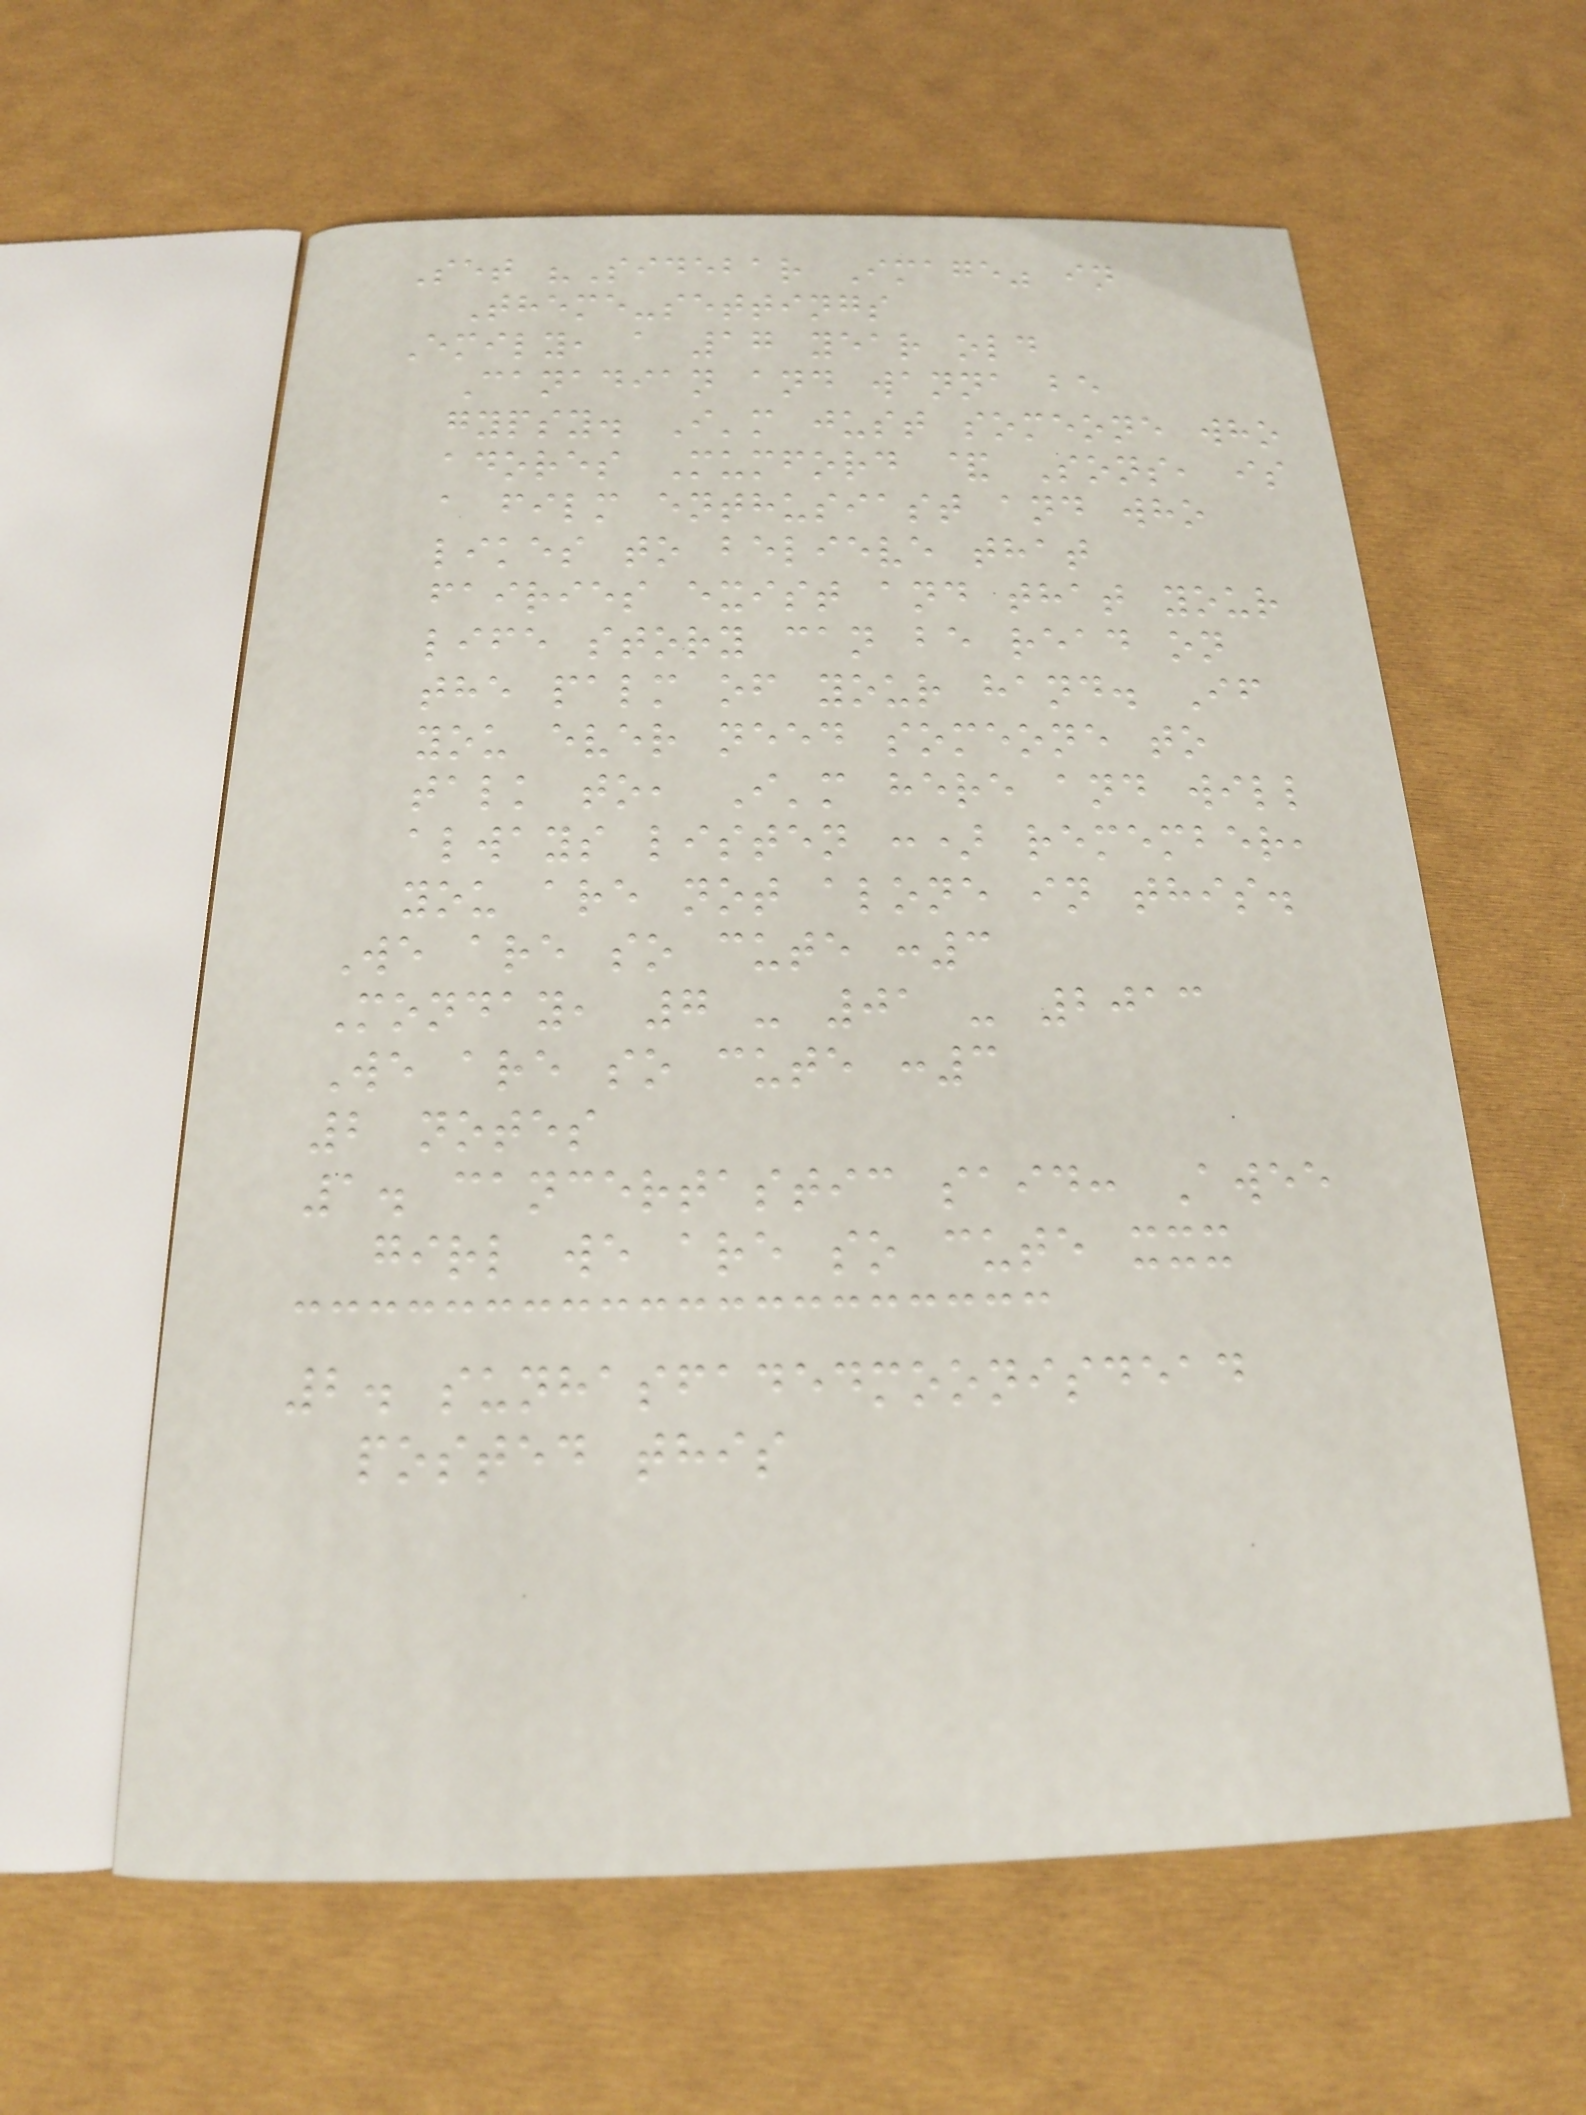Set "Sidebar Image" in
Theme-settings
Emily, a 17 year old
Canadian and wanna be
gypsy. I'm just someone who
adores Mumford & Sons, is
a film enthusiast and who
likes to believe that
fairies exist and that your
life story can be read on
the palm of your hand. If
you ever need someone to
talk to, I'm here and will
always listen :) remember,
you are not alone in this.
We are so cute :3
Monday, 7 - 01 - 2013
We are so cute :3
2 notes
1. cancertastic said: Awee
girl we are so cute xxx
2. sunhasfadedmoonisdead
posted this
